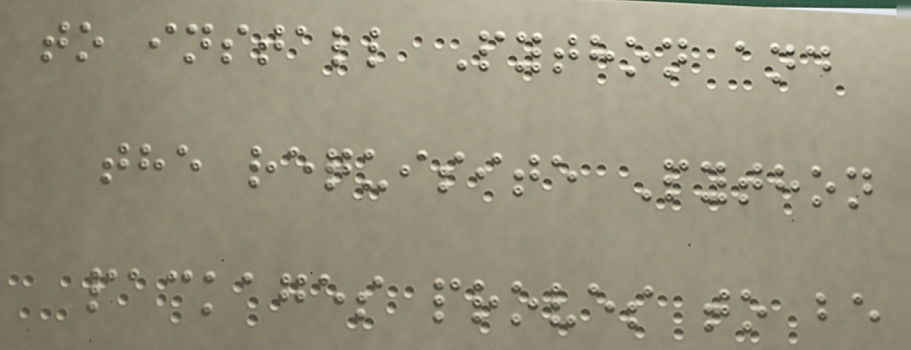to install Python and
the requisite Python
packages proves to be
